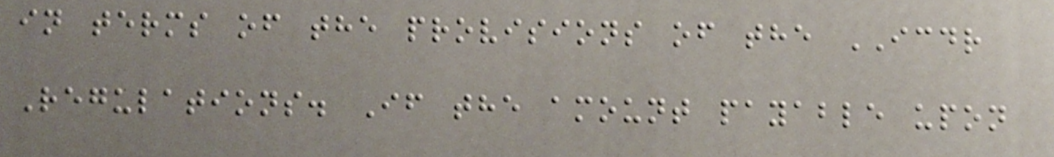in terms of the provisions of the ICDR
Regulations. If the amount payable upon
